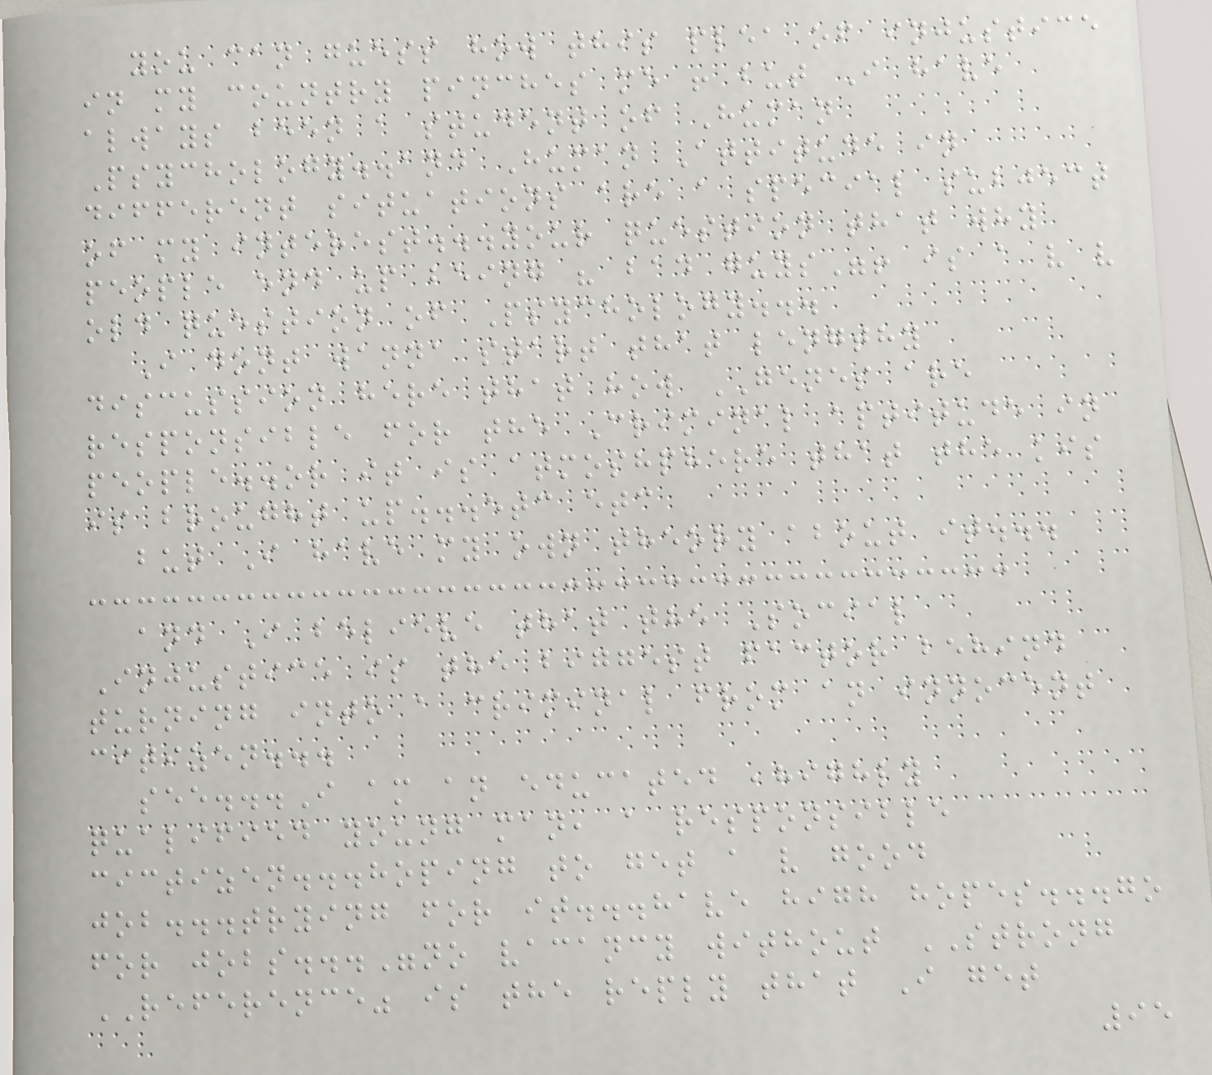you can guess how this plea of injustice
in my country pinches me ! but I have
always been a student of Human
Psychology..and Human Attitude in
different situations are a special subject
of my interest...your question that why
people end up being " bad guys"! is a v v
old question of Psychology...
I dont wanna start that lengthy
discussion here that how GENES are
responsible for the Criminal aptitude in
people..or it is atmoshphere that the kis
is brought up...etc etc
but I have my own theory about it...
and I believe that the Social
Injustice is the biggest factor behind
turning into a criminal from an innocent
citizen...
see...I am an educated ,highly
qualified young man, a responsible
cictizen...hoping to get a v good
job...trying for it...have high hopes...go
for jobs..."no vacancy without STRONG
REFERENCE" is the reply that I get
95
